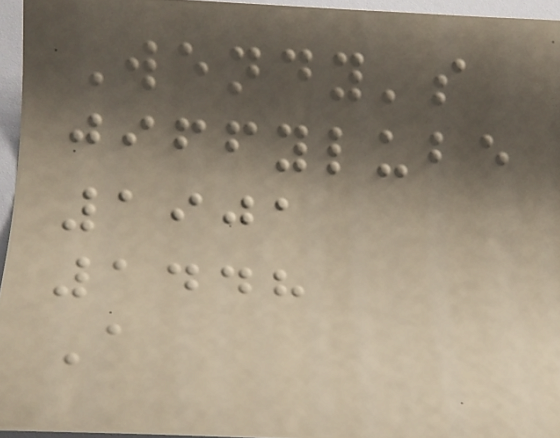Wendy's
jiffylube
1901
1448
A
